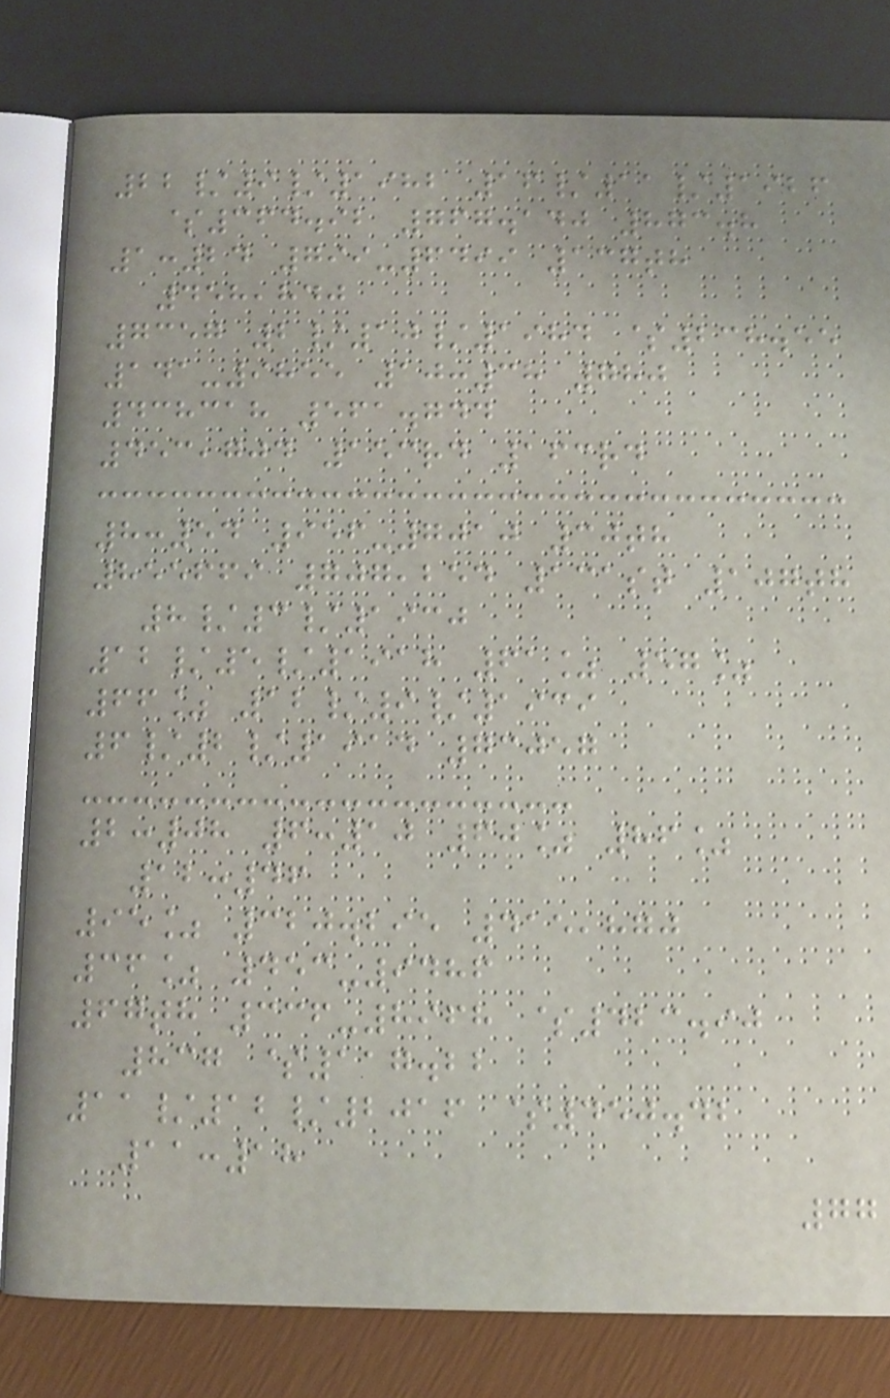22/9/1982 16/11/1926
$364.92 767.140 873.8
1:24 799-6499 137th
458,840
7357 2/10/1984 $238.55
141-9855 10:38 780
438318 561.744
453,704 153rd 163rd
8:54 956-7010 30th
855669 707,254 131st 107th
8/3/1930
12/5/1918 61% 57%
66% 12/9/1939
6/2/1914 73057
2:08 6:10 60% 86%
12:46
95% 320.295 415,870
36% 453-9486
67th 336-8968 $423.90
837 $117.22
11/12/2016 $450.42
11:18
77
